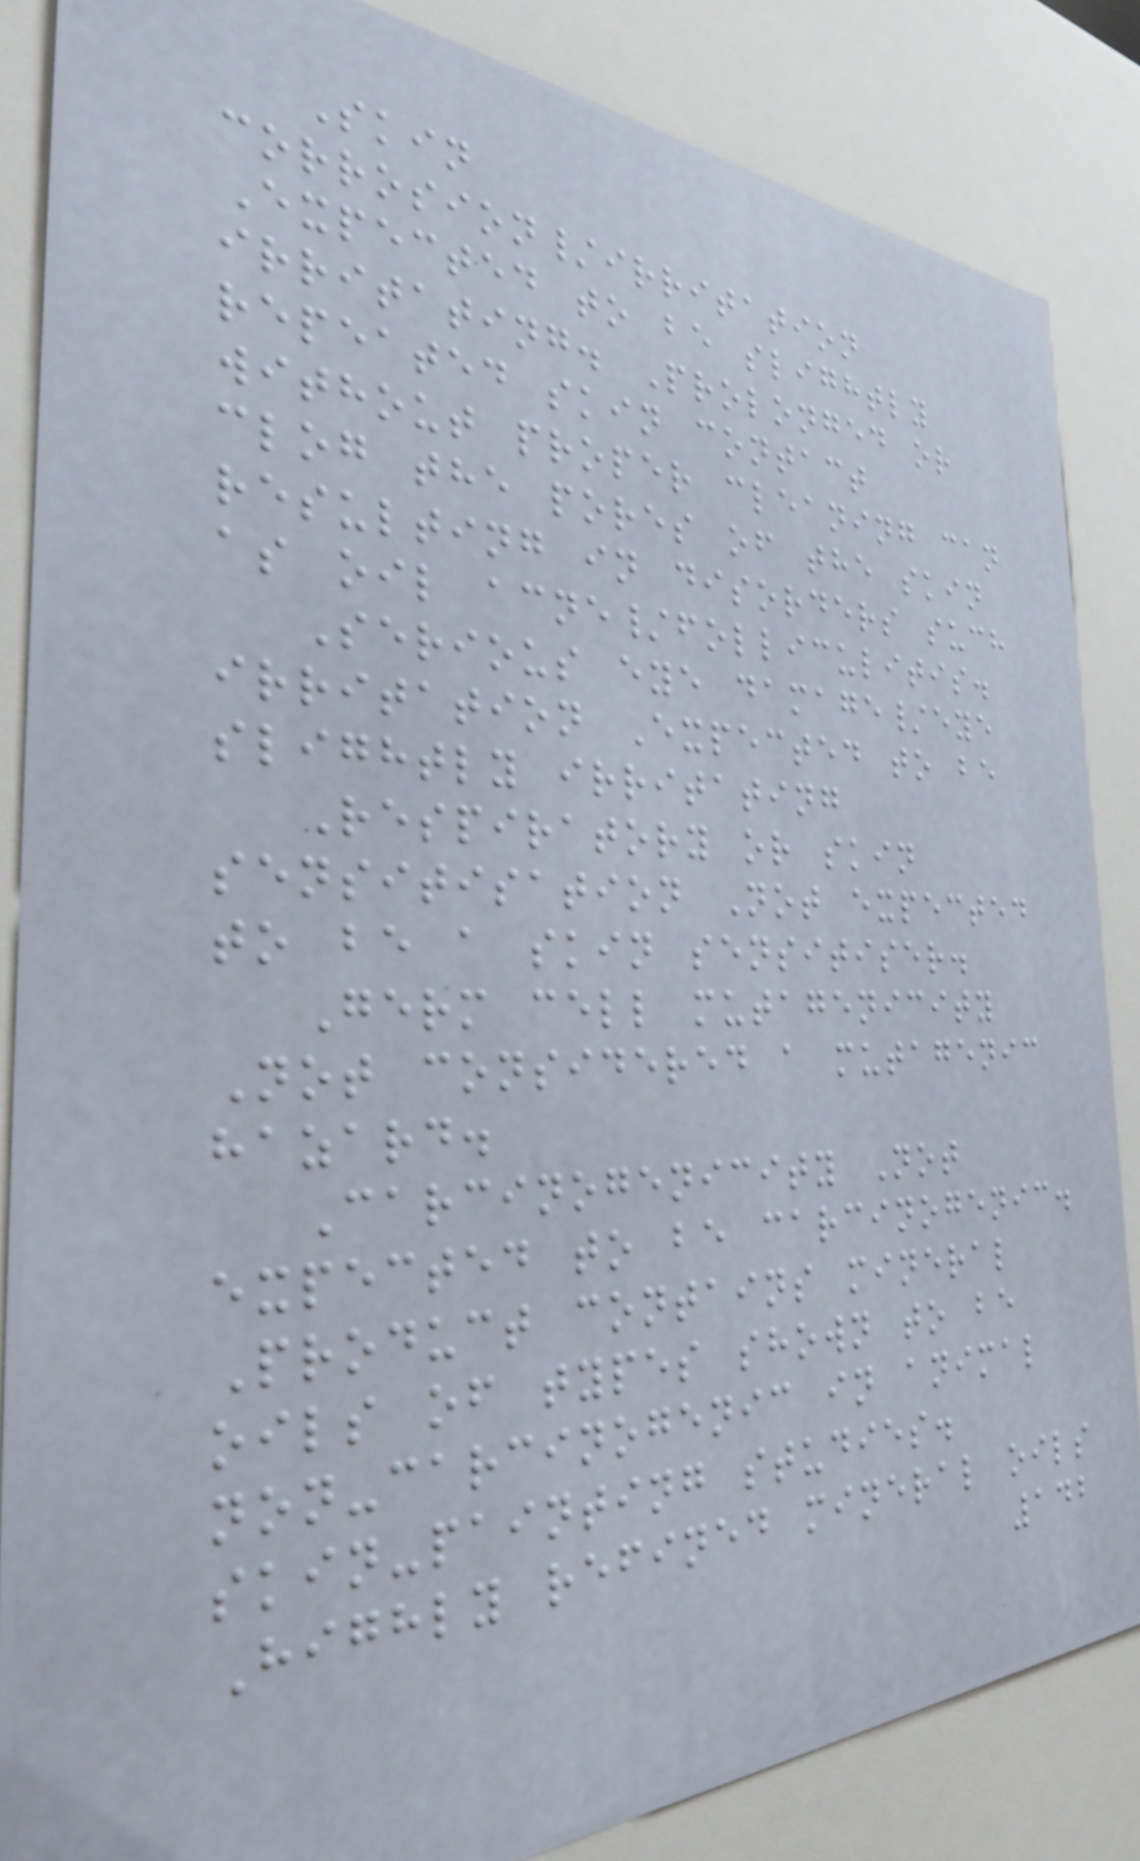Skin
corrosion/irritation
Expected to be slightly
irritating. Prolonged or
repeated skin contact
without proper cleaning can
clog the pores of the skin
resulting in disorders such
as oil acne/folliculitis.
Serious eye damage/eye
irritation Expected to be
slightly irritating
Respiratory or skin
sensitisation Not expected
to be a skin sensitiser.
Germ cell mutagenicity
Not considered a mutagenic
hazard.
Carcinogenicity Not
expected to be carcinogenic.
Product contains mineral
oils of types shown to be
non-carcinogenic in animal
skin-painting studies.
Highly refined mineral oils
142
